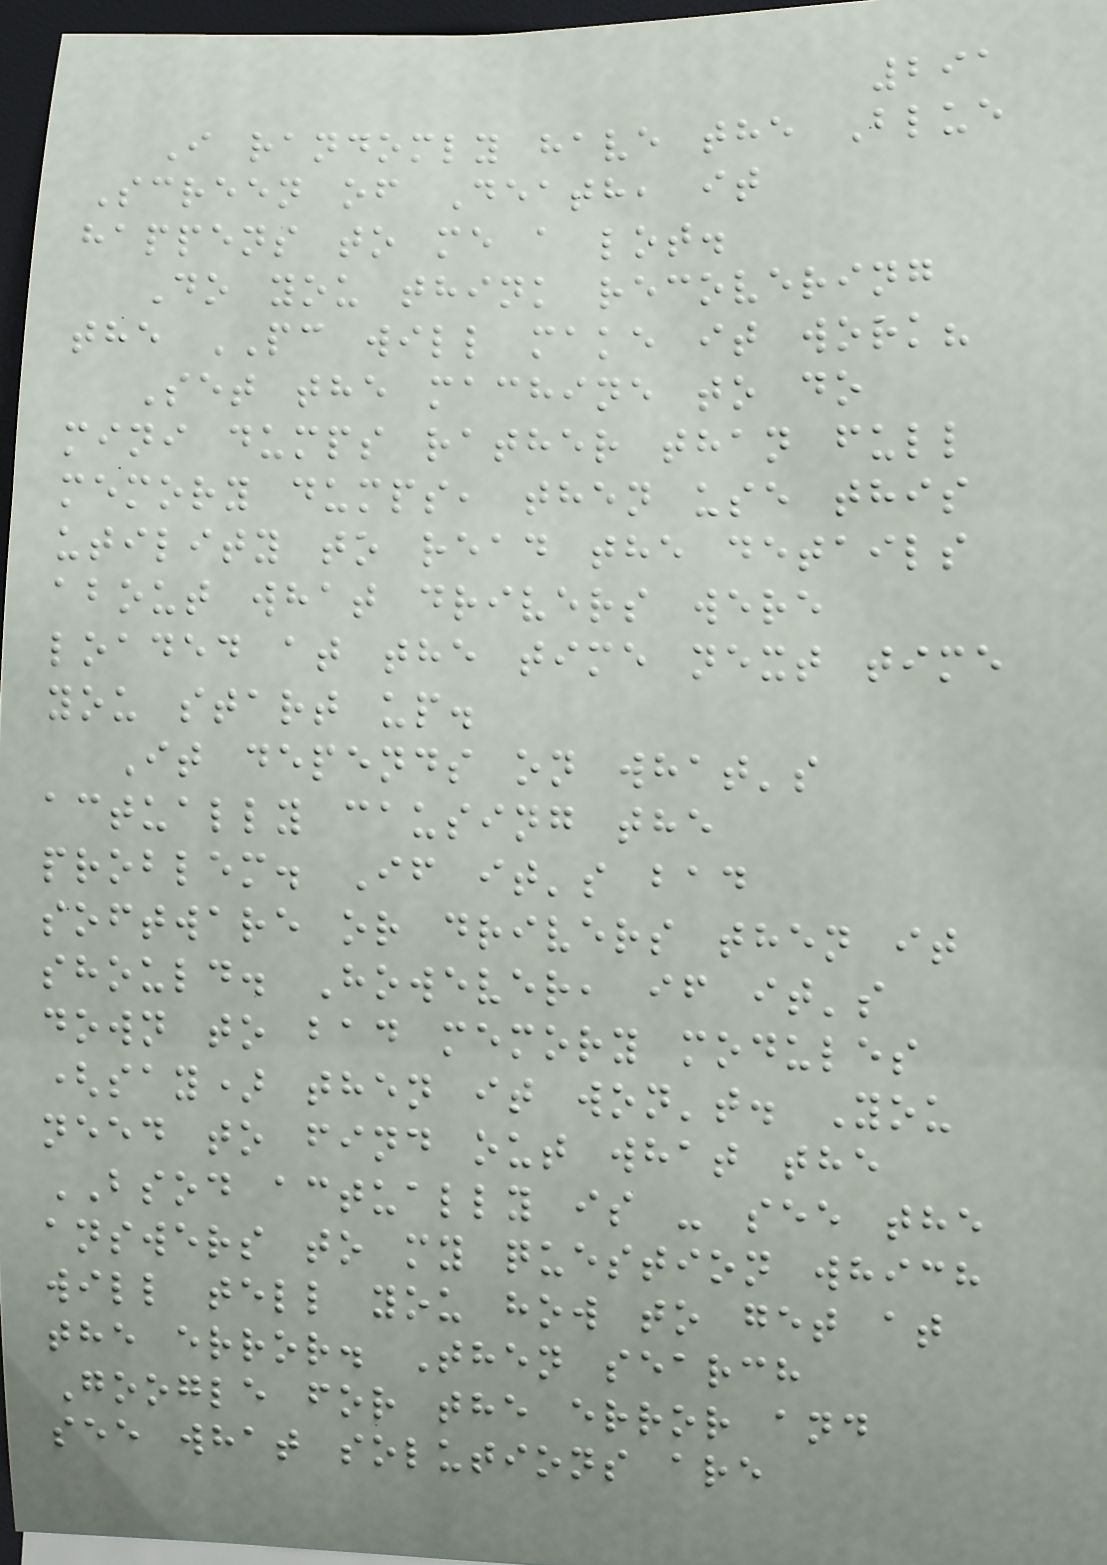291
I randomly have the Blue
Screen of Death, it
happens to me a lot.
Do you think recovering
the PC will make it work?
Set the machine to do
mini dumps rather than full
memory dumps, then use this
utility to read the details
about what drivers were
loaded at the time next time
you start up.
It depends on what's
actually causing the
problem. If it's bad
software or drivers then it
should. However, if it's
down to bad memory modules
(say) then it won't. You
need to find out what the
BSOD actually is - see the
answers to my question which
will tell you how to get at
the error. Then search
Google for the error and
see what solutions are
